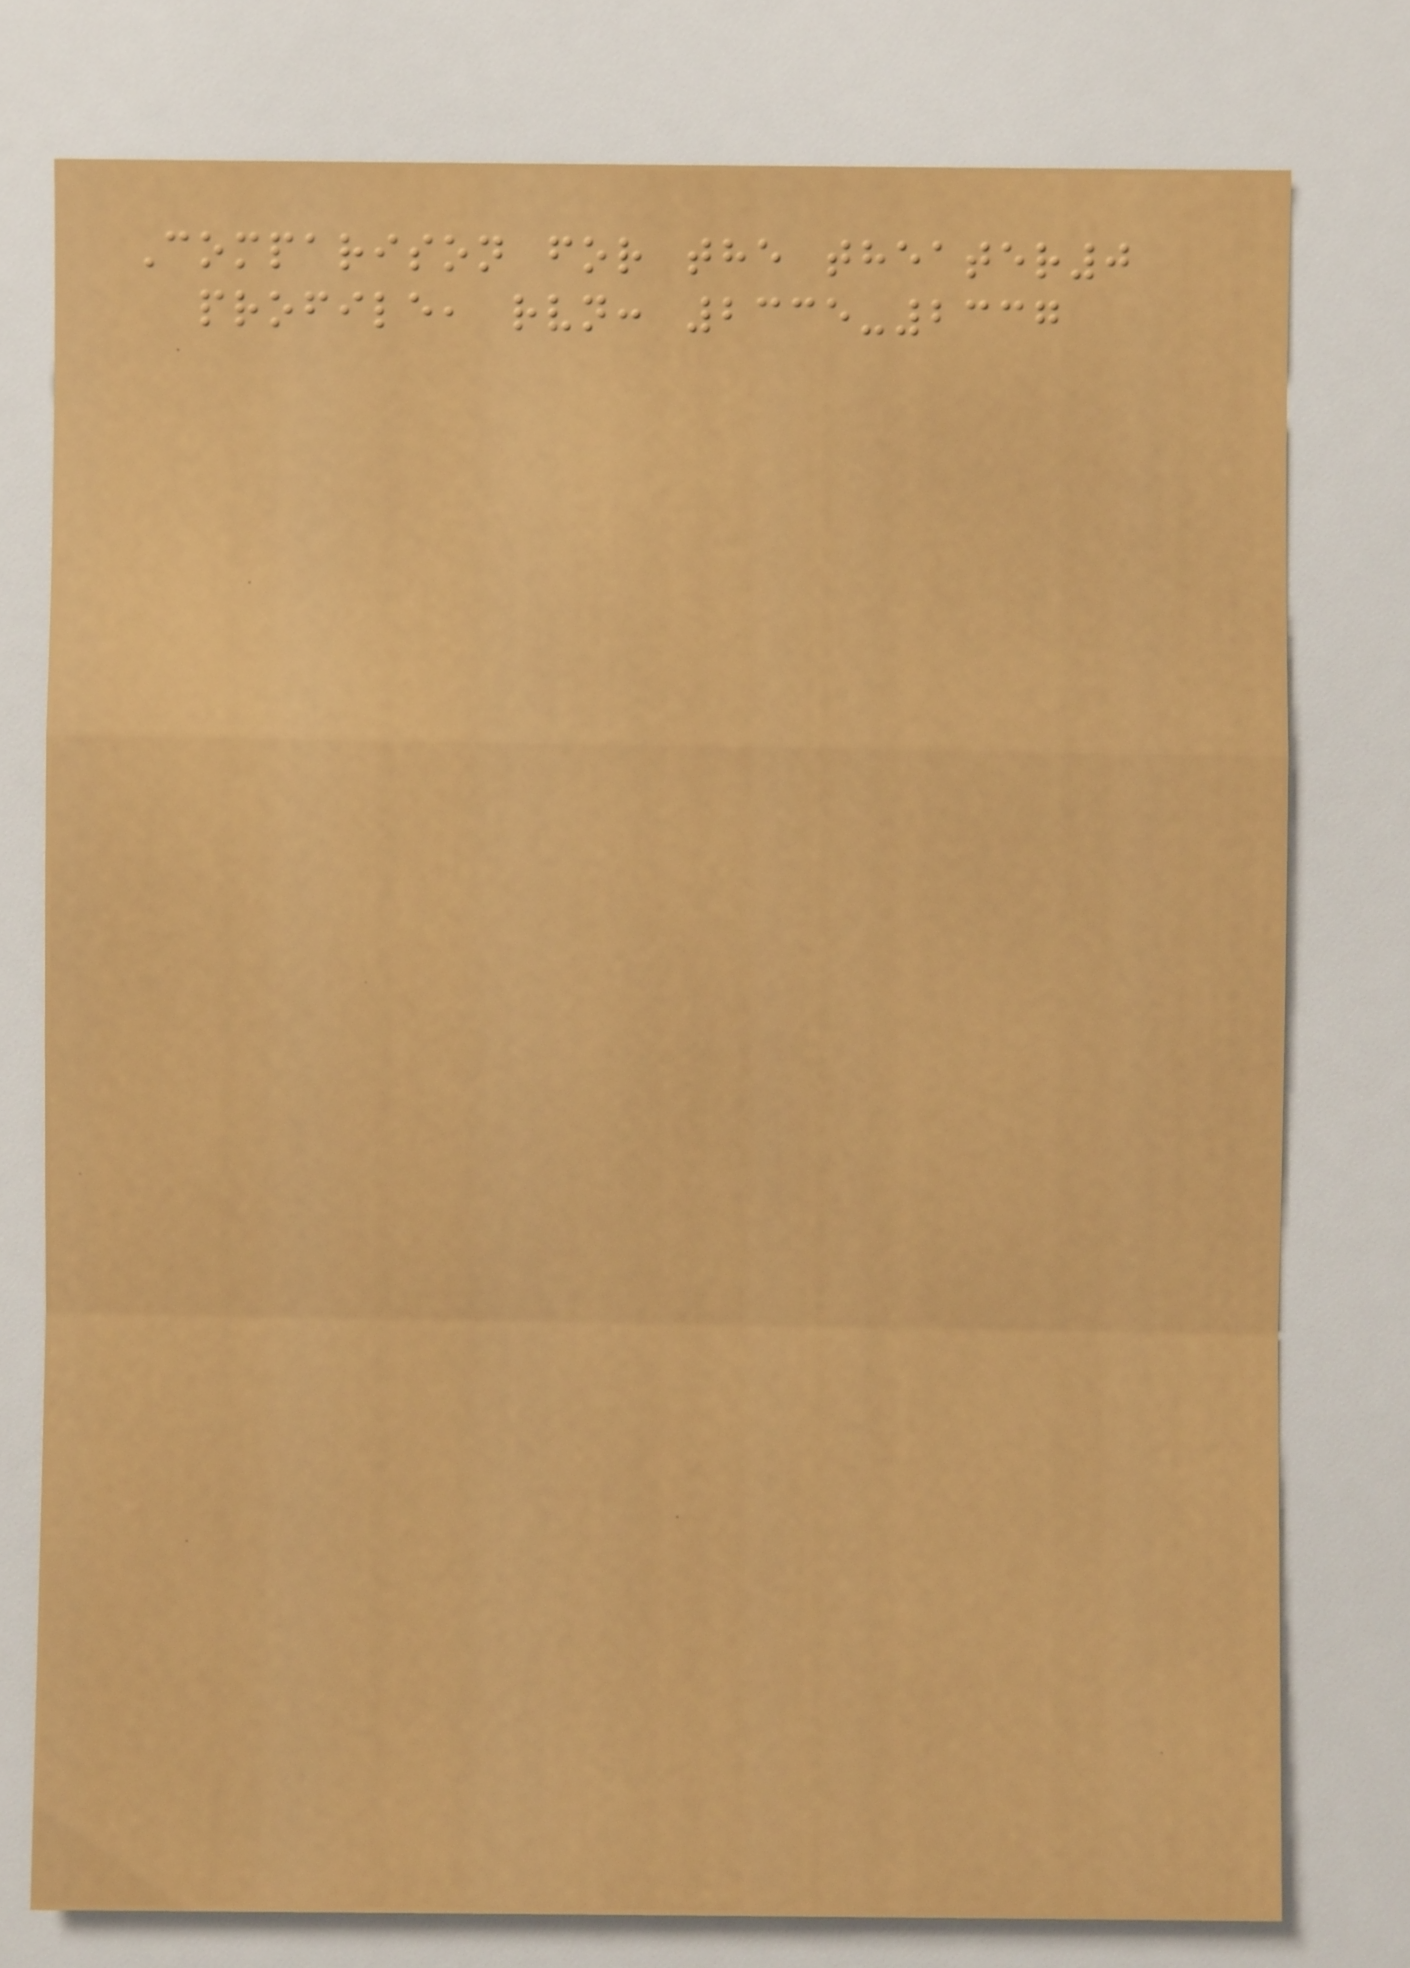Comparison for the theater0
profile, rvn: 2335-2337
